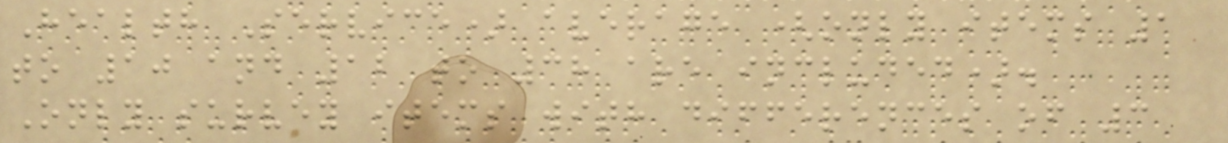Health Service) average (only items 1
to 10 and 12 to 38 are included).
Only survey items with differences of 3
